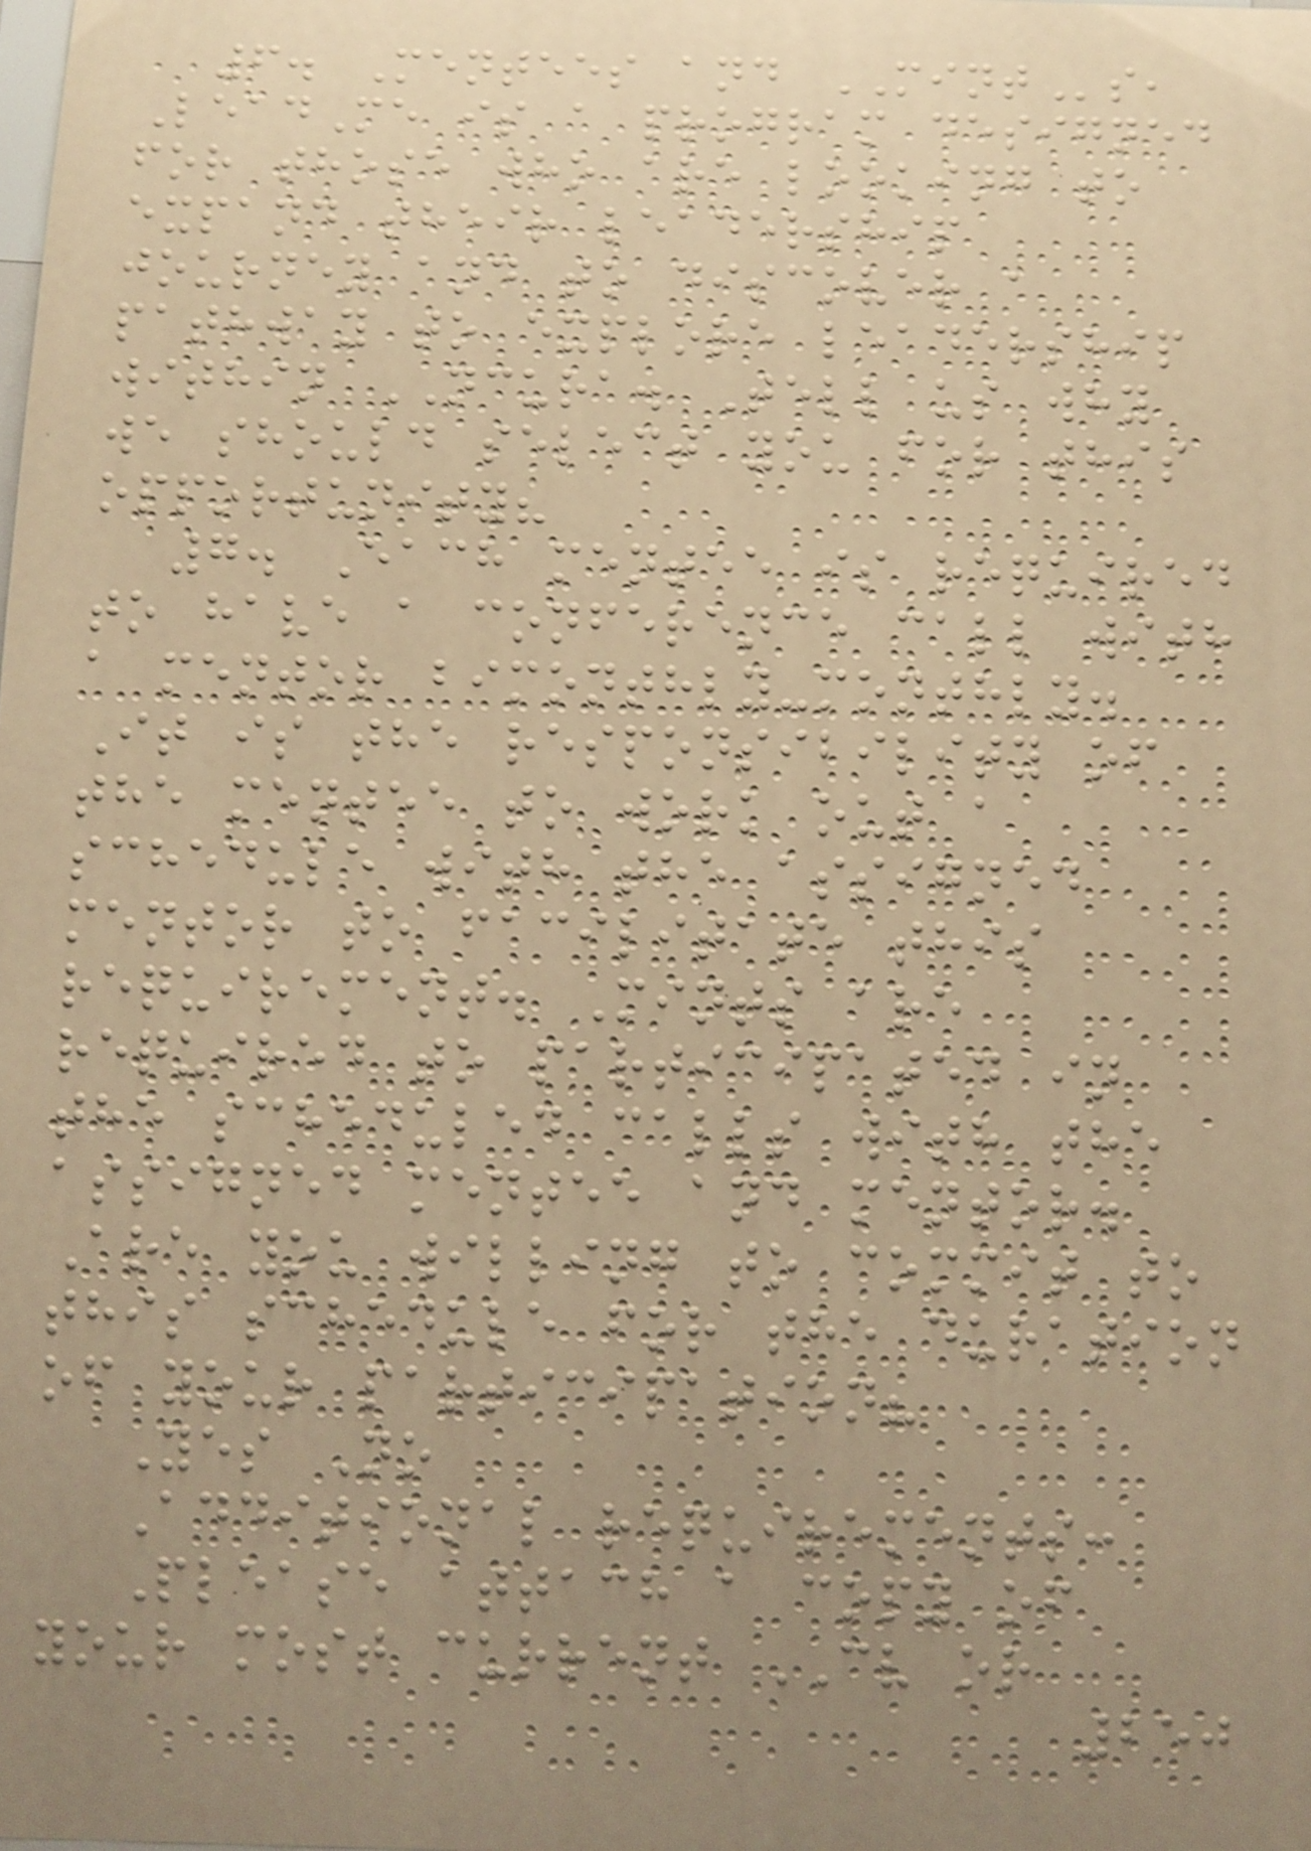6. Mentees and MINTs,
LeadMe is a program designed
for those who are looking to
expand their leadership
journey and to discover a
pathway to explore leadership
within NCURA. Tell us why
we should select you for this
opportunity?
7. Each mentee is required
to have a conference call with
a mentor bimonthly-monthly.
It is the responsibility of
the mentee to work out a
schedule with the assigned
mentor to facilitate this
requirement. Mints are
required to participated in
the scheduled calls with the
assigned mentee and mentor.
Are you willing to commit to
this schedule for the duration
of your participation?
Yes No
Additional requirements:
Please attach a copy of
your most current CV or
250
